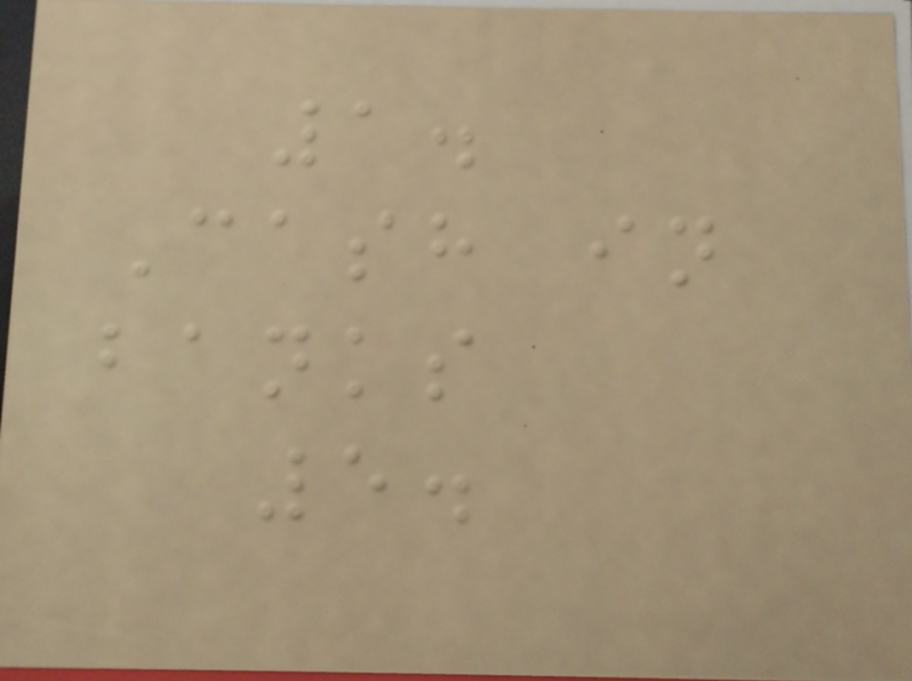1.
Cash in
banks
5.
